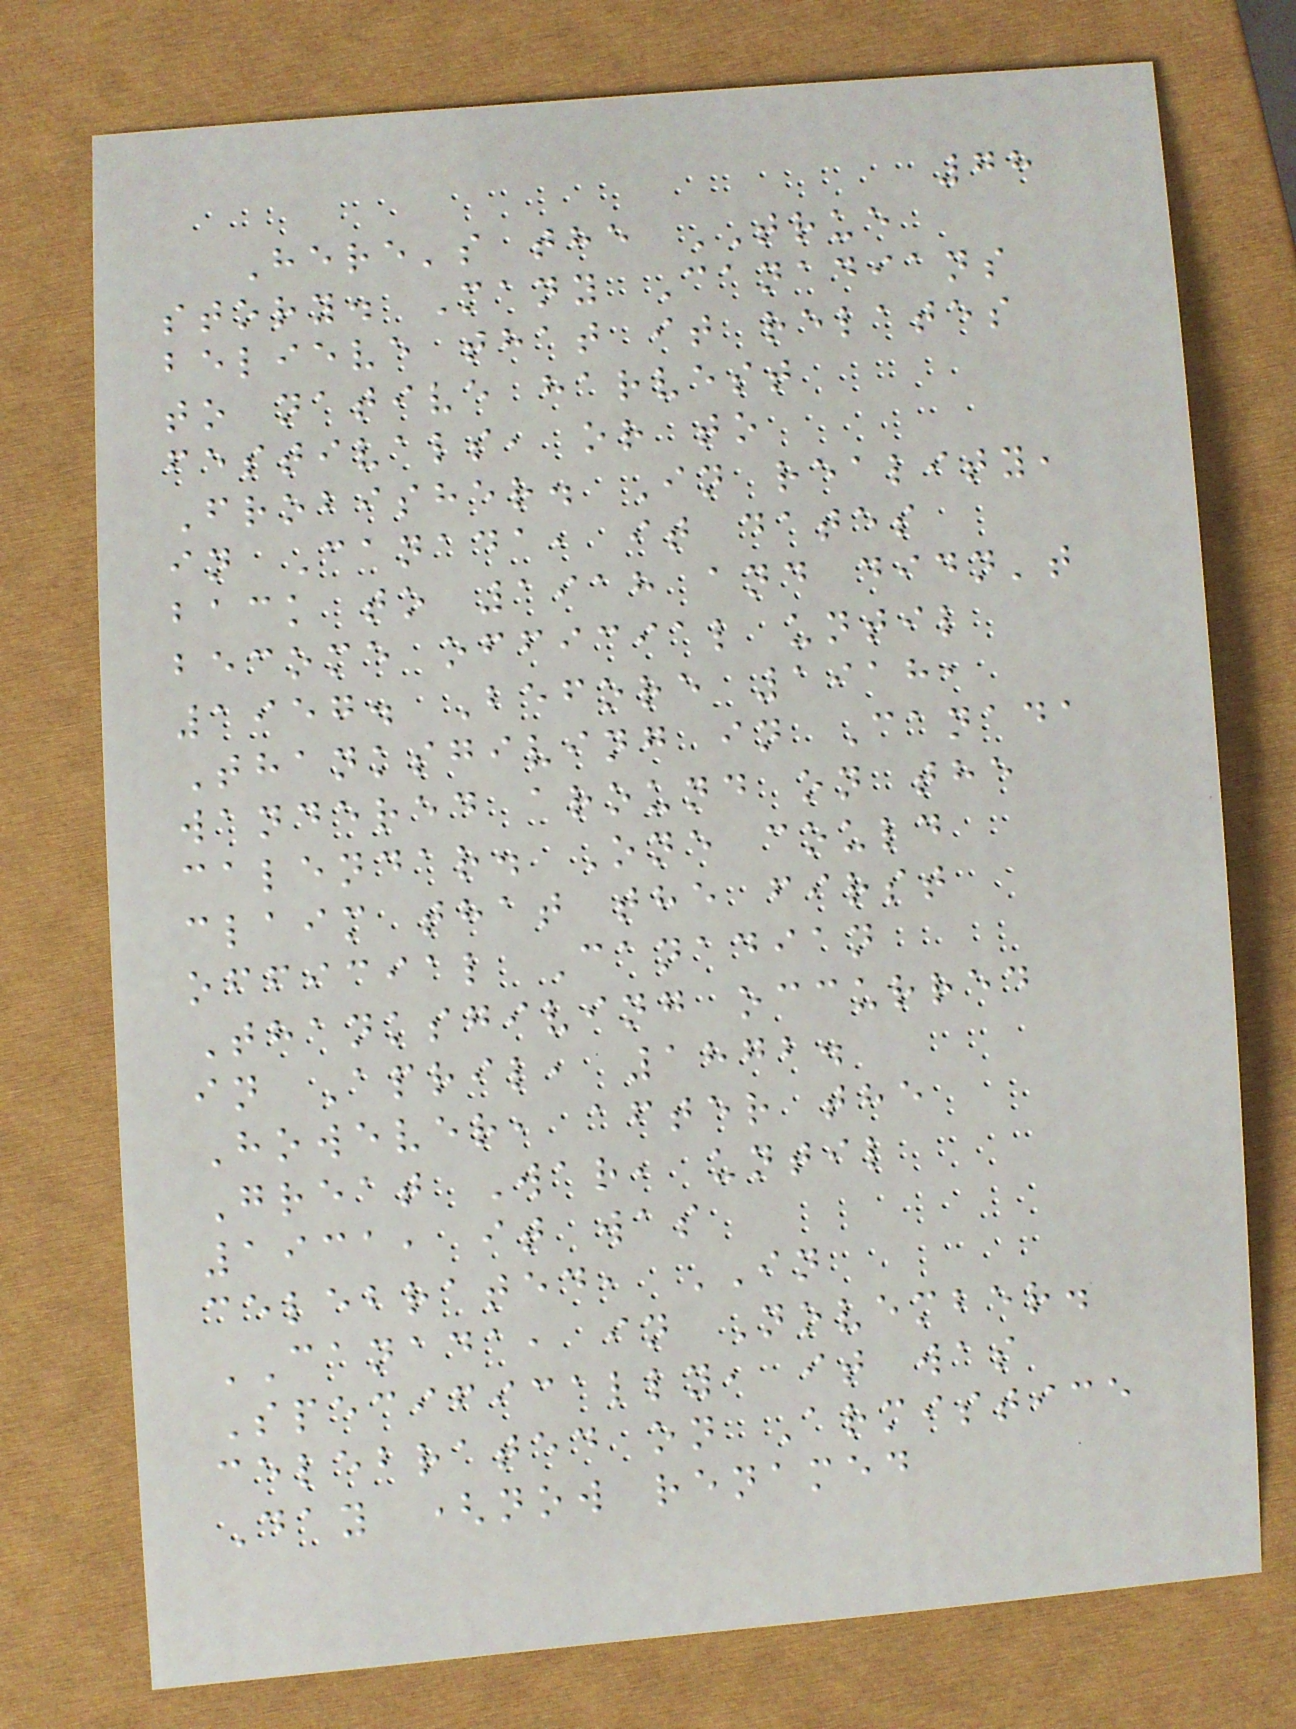78
Here's the TRUE
story. Many Canadians
believe that it relates
to native harvest
festivals, or to
Frobisher. In reality,
in Canada, it dates
back to 1918 and didn't
become official until
1957. Before 1918,
Thanksgiving in Canada
wandered around on the
calendar. One could
claim that the first
official Canadian
Thanksgiving occurred
in April, 1872.
However, after the
Great War, until
1931, it was
celebrated, IN
CANADA, in November.
Specifically, it was
celebrated on Armistice
Day (now renamed
